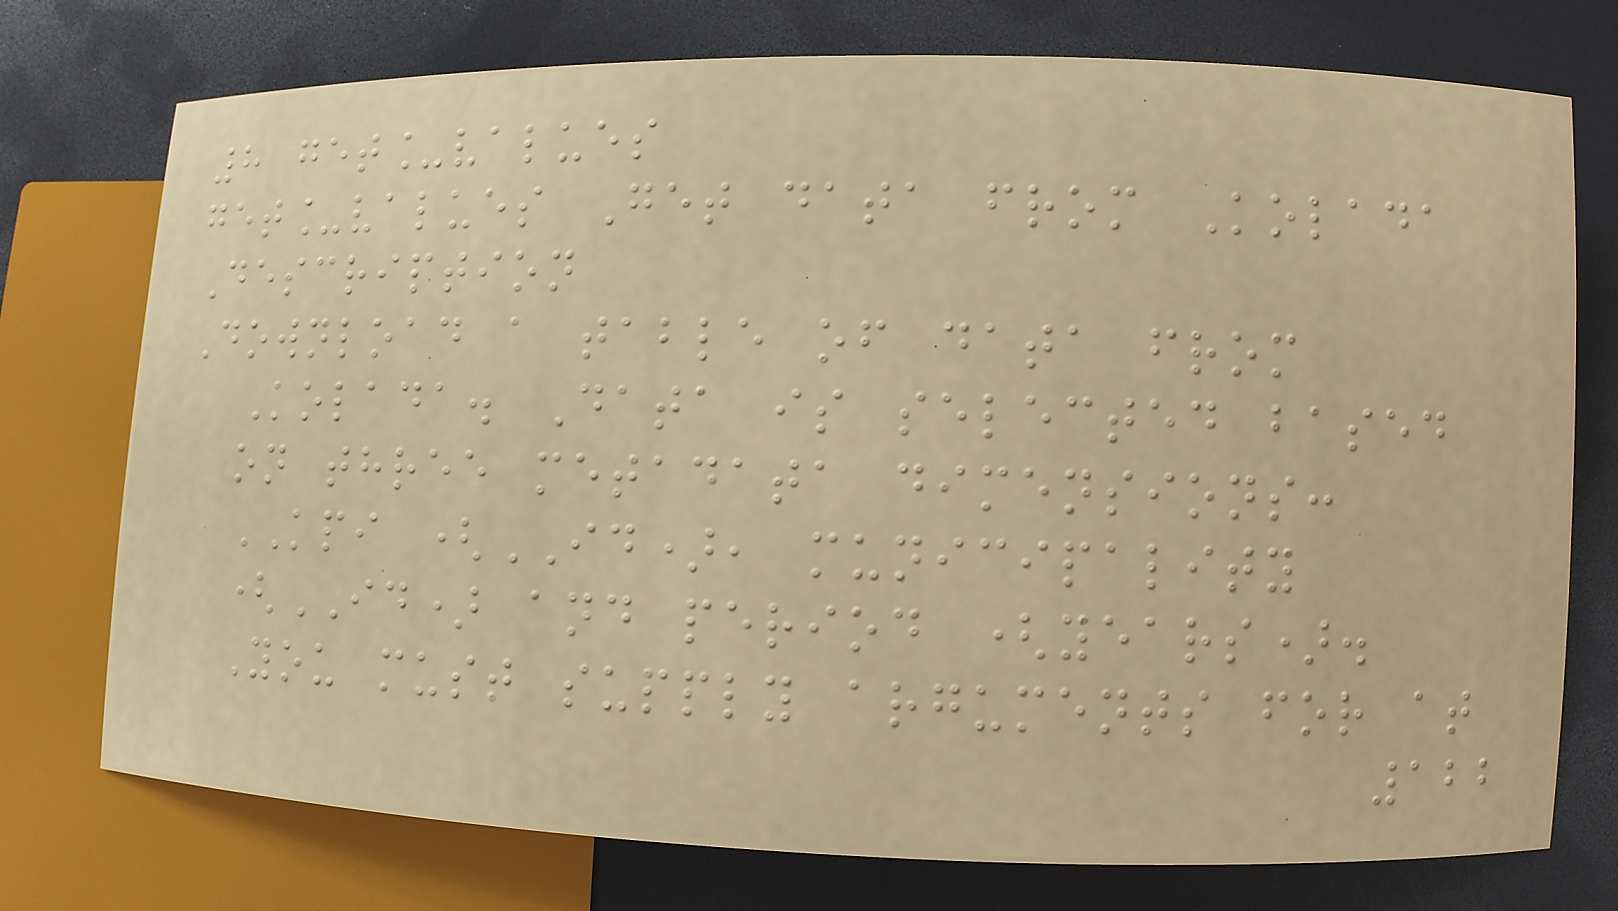8 get_values
get_values Get data from Kolada
Description
Download a table of data from
Kolada. Data is selected based
on three metadata dimensions:
KPI (ID), municipality
(ID) and period (years).
You must supply arguments for at
122
